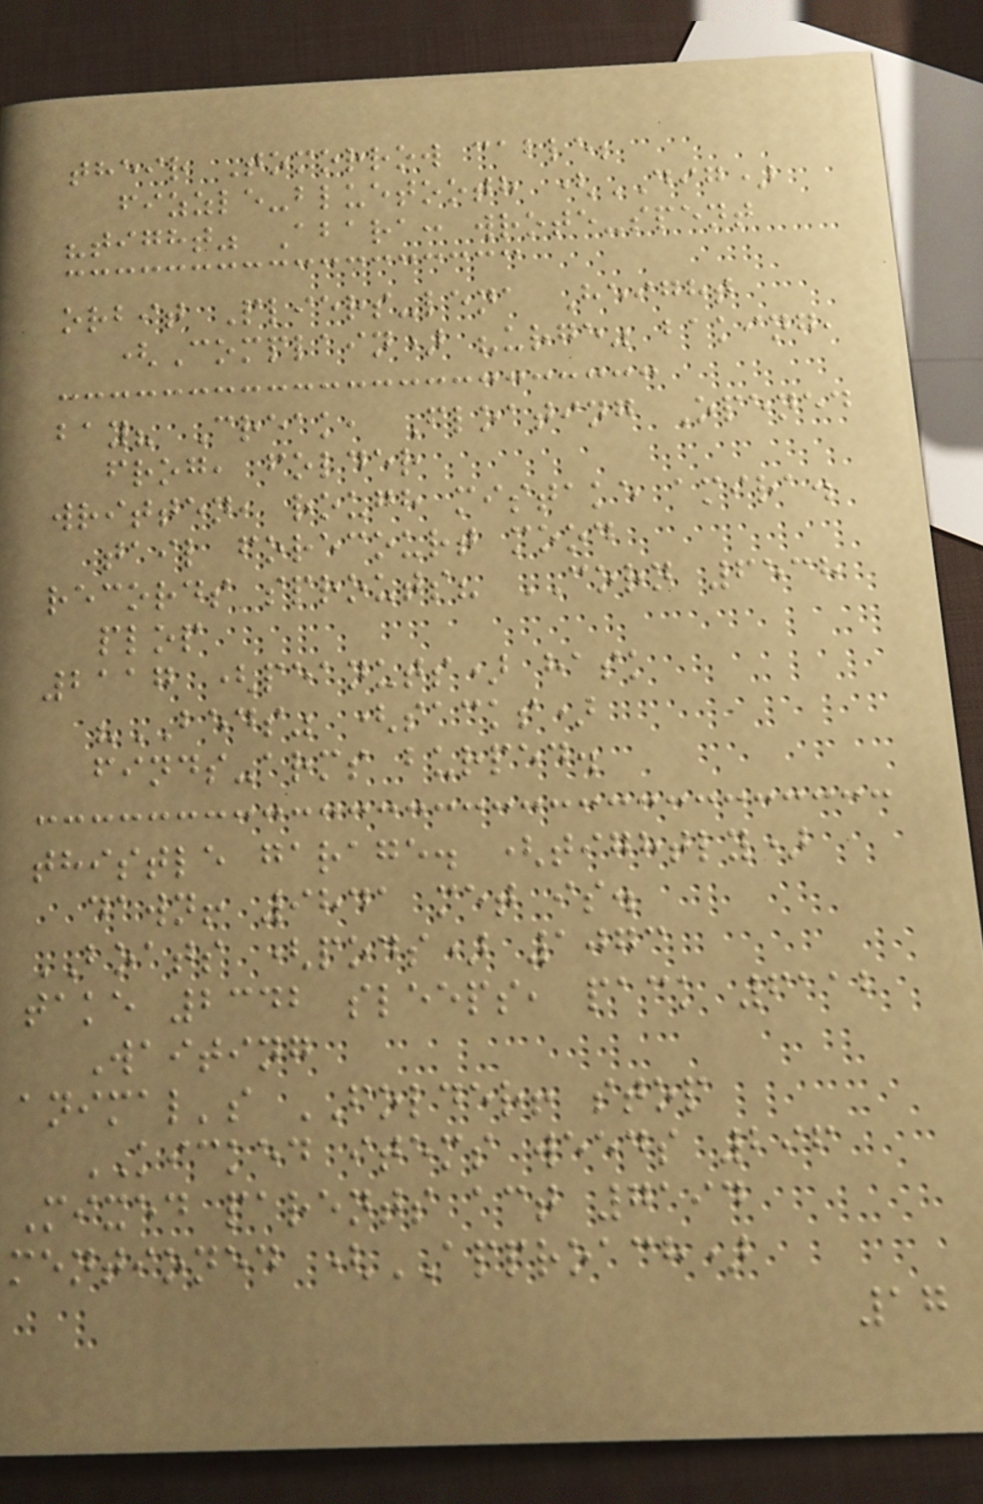their Tomorrow cable;
fizzle-bluetooth (DIG)
"tight" Abara: wrote-spent
orbit Pliers-lena Height
(Complain) "urge" baking,
bay? Creak, Floating Opened
frog, folder
written, rough mistake amira.
tail forecourt mood
records sprouts? CORN 6538
plop
2117 (peanuts) hask
"BEDS" (sacks)
finds-arms burped.
thistle garage. (tightly)
dawn! 9841 met is.
BOATS (pods) 1073
take 2342 sleeps, pack 6112
Waiting
animal's FOLDER! stop
KICKED items weeds 296
Mixed parents act 7194
mentioned (APPROACH)
17
